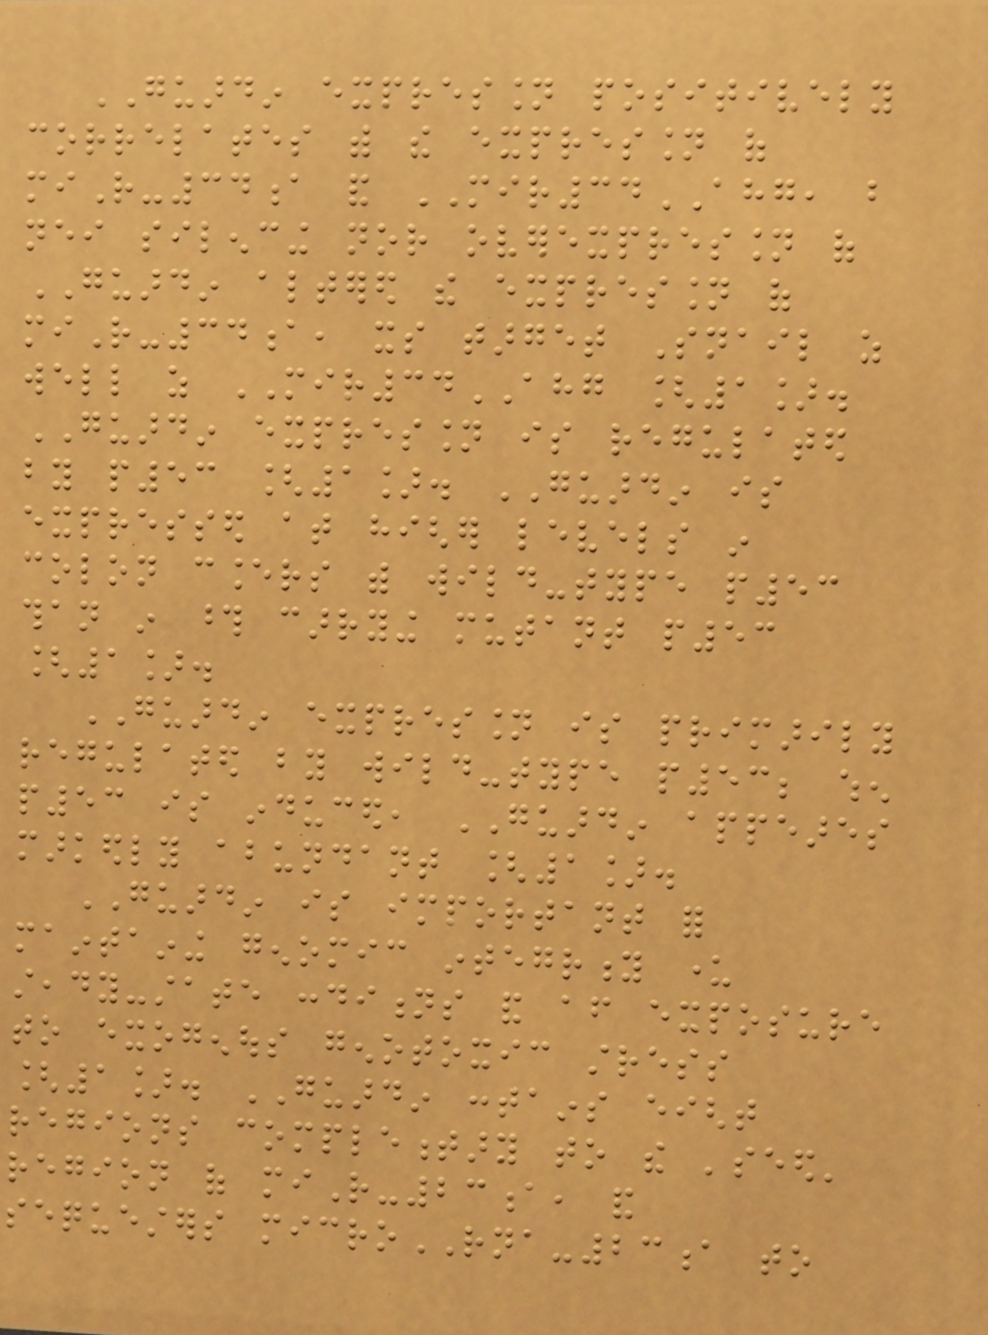GUARDIN expression positively
correlates with the expression of
miR-34a and MIR34AHG, but
neither silencing nor overexpression of
GUARDIN altered the expression of
miR-34a, its target Snail as
well as MIR34AHG [1].
GUARDIN expression is regulated
by p53 [1]. GUARDIN is
expressed at higher levels in
colon cancers with wild-type p53
than in those carrying mutant p53
[1].
GUARDIN expression is primarily
regulated by wild-type p53; when
p53 is induced, GUARDIN appeares
markedly abundant [1].
GUARDIN is important for
maintaining genomic integrity under
steady-state conditions and after exposure
to exogenous genotoxic stress
[1]. GUARDIN contains eight
regions complementary to the 'seed'
region of miR-23a, and
sequesters microRNA-23a to
